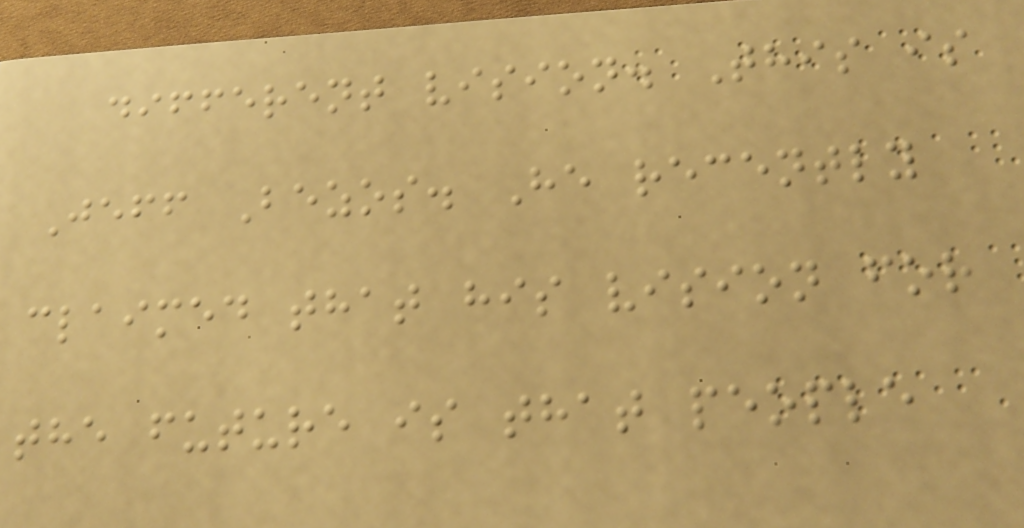different vision. This is
Jeff Bezos. He recently
claimed that his vision for
the future is that people
